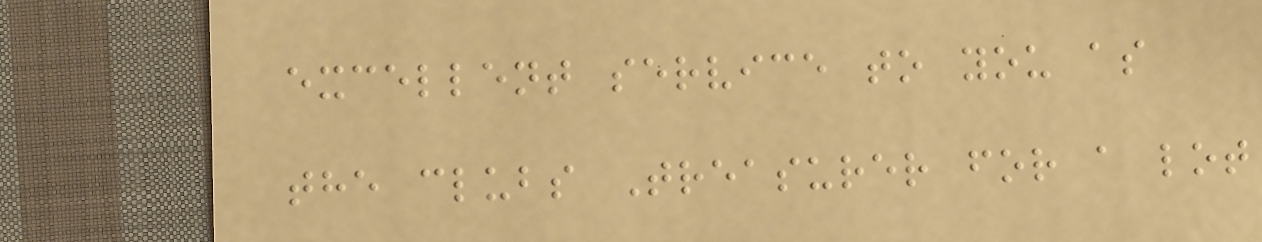excellent service to you as
the clubs Treasurer for a lot
